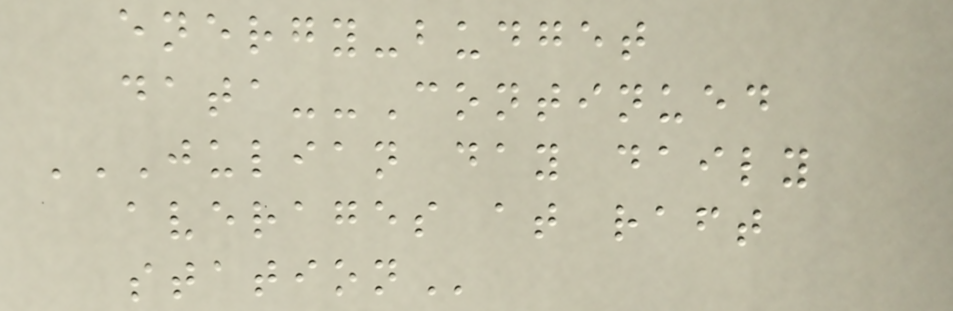energy-budget
data--Continued
JULIAN DAY DAILY
AVERAGES AT RAFT
STATION
